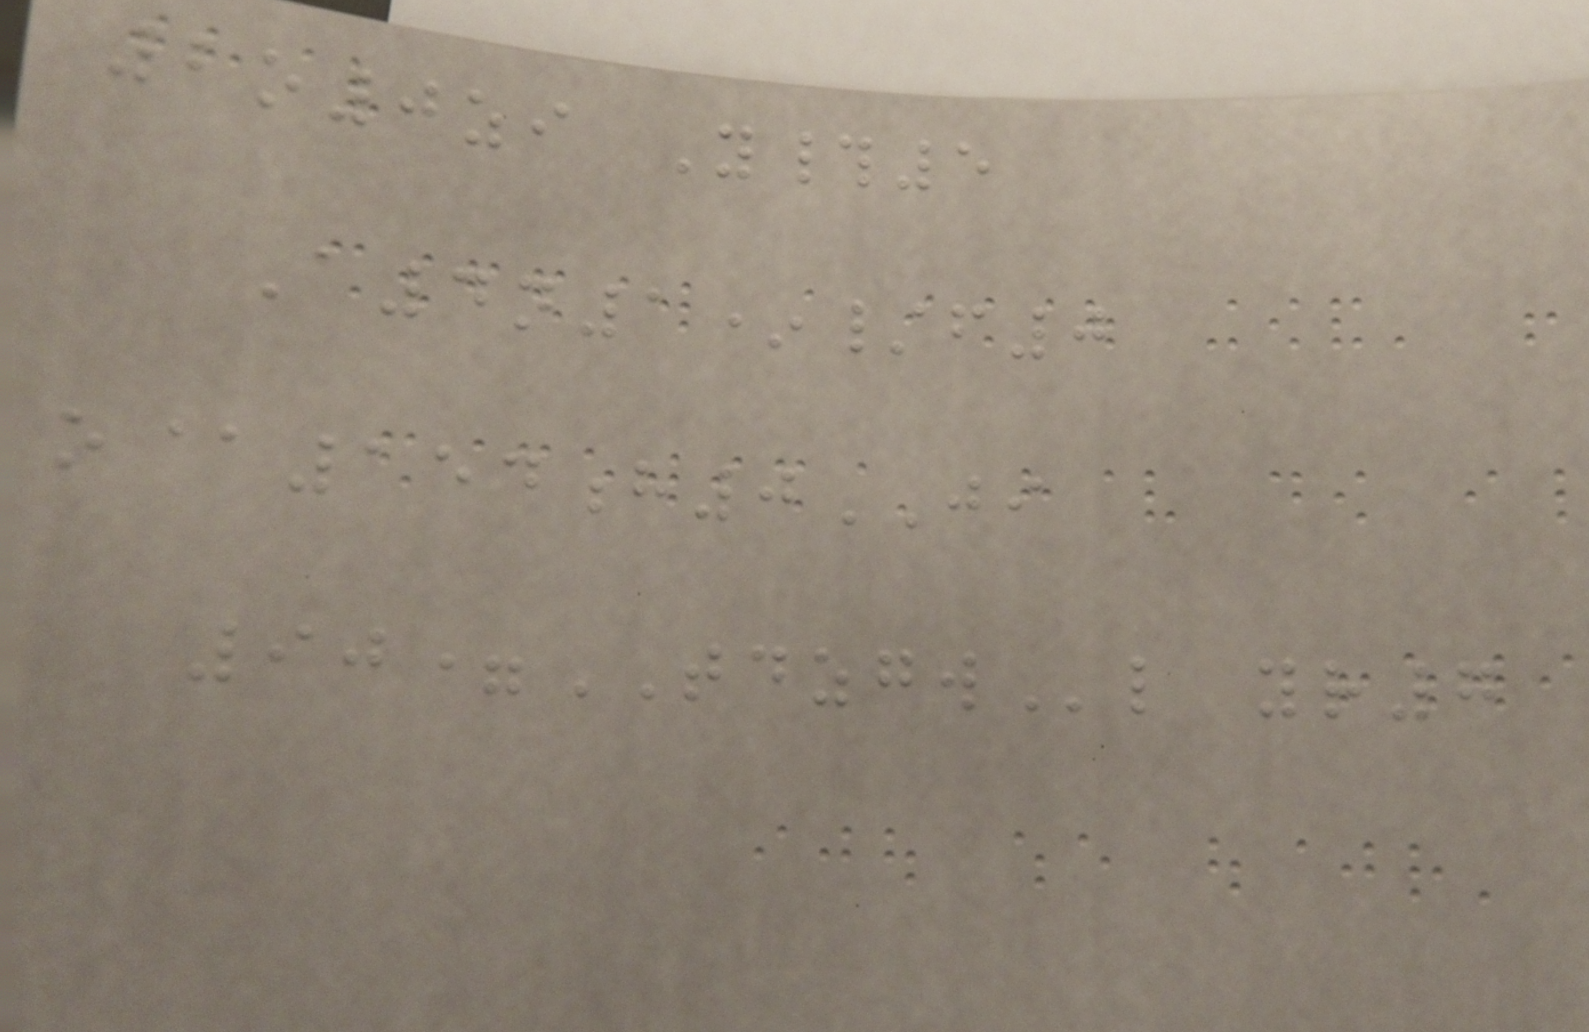2o0zi Y#5
A4n1*/f0
o@154h0JI
90=TDZGWl yr7
